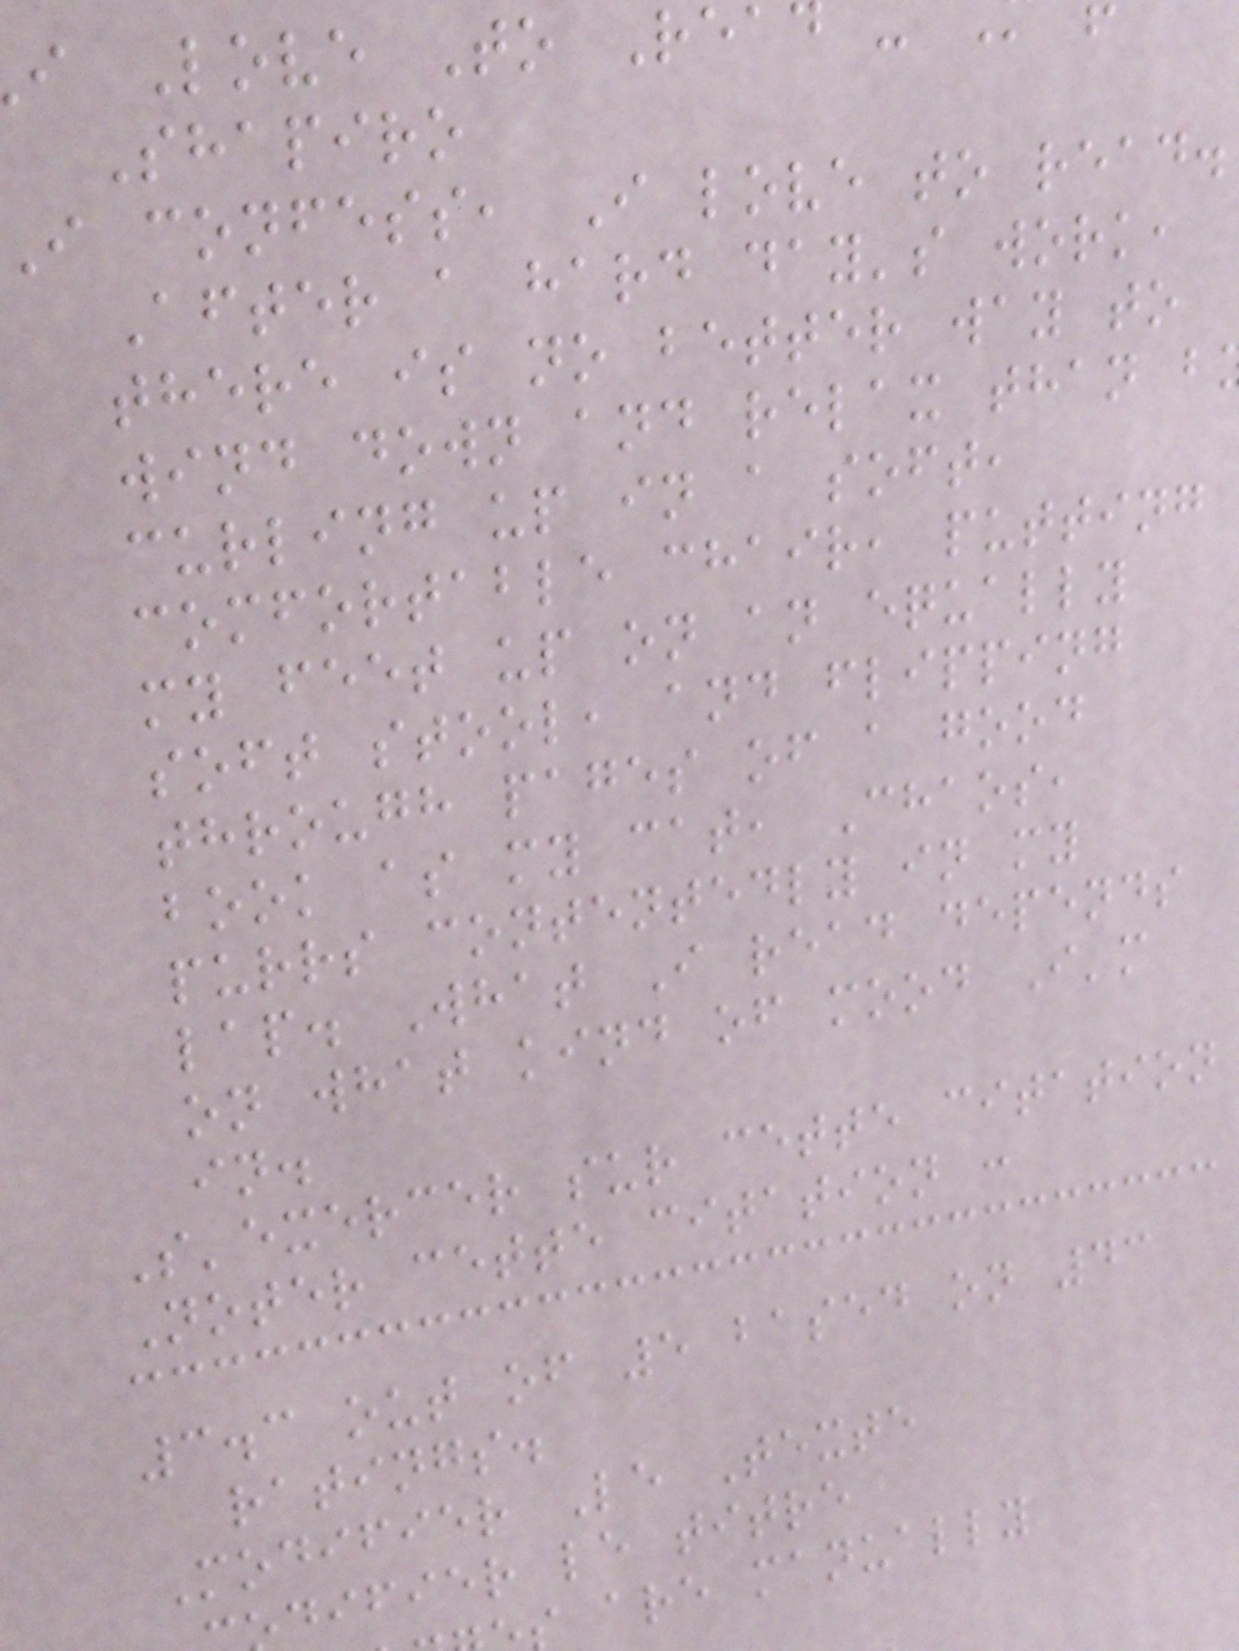i Love To Rea
Shapiro
i confess, I love to read.
After a hard day's work,
there is no better way to
wind down and relax than b
curling up in a soft,
comfortable chair, putting
my feet up on an equally
soft stool, and flipping
through pages of a good
book as my cat, Chaos,
purrs contentedly in my
lap. What I read depends
on what kind of mood I'm
in.
S'exercer sur cette citation
Noter cette citation :
3.3 out of 5 based on 43
ratings.
Modifier Le Texte
difier le titre
are manually
